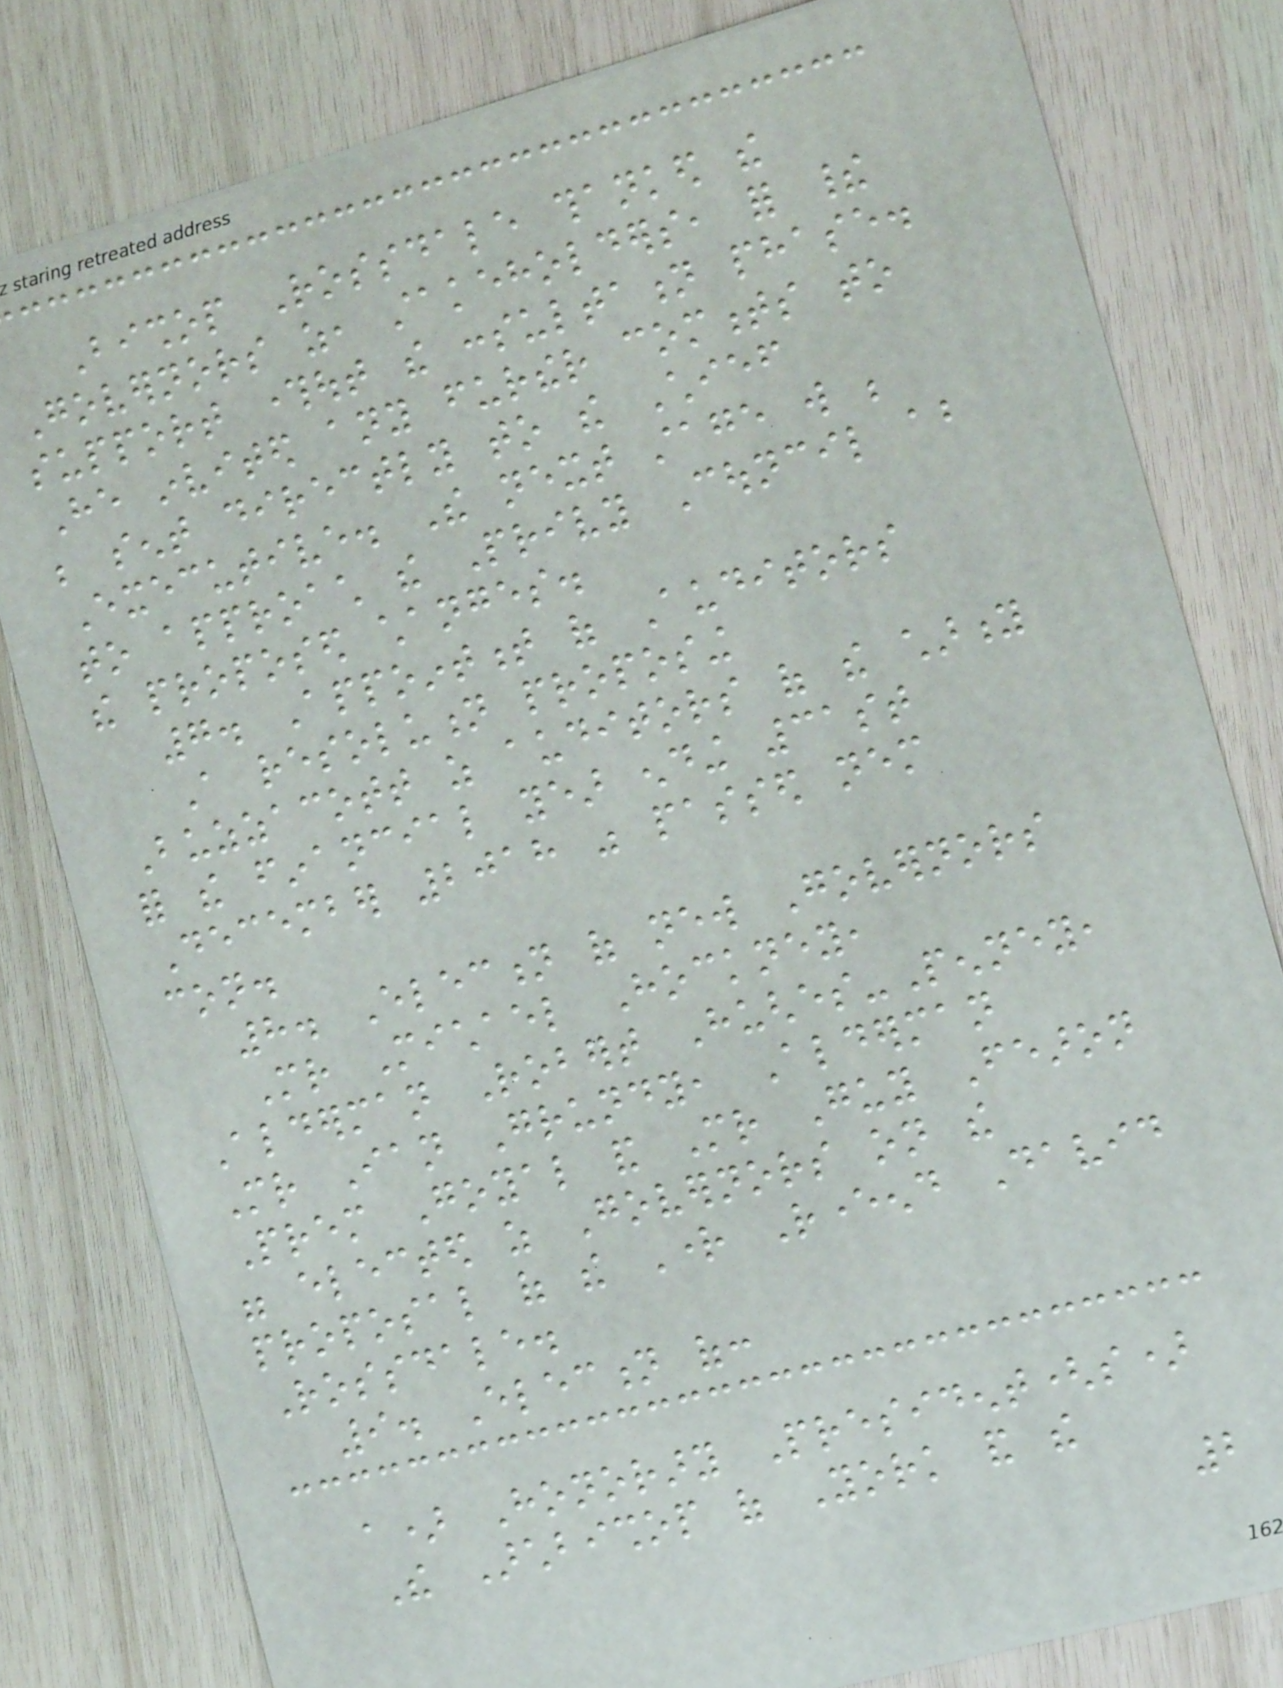Bishop Rossdale thanked the
Governors as, stakeholders, for their
support throughout the consultation phase.
He invited any further comments to
be sent directly to the Chief
Executive. The next stage will be
to approach the Privy Council about
the proposed changes.
7. Appointment of Auditors
A resolution proposing
Buzzacott as auditors of the charity
for the financial year ending 31st
December 2018 was passed nem
con.
8. Election of new Governors
Mr Michael Hockney,
Alderman Robert Hughes-Penney,
Mr Ian Grundy, Alderman
Prem Goyal and Mr Guy Fearon
were elected as Governors on the
proposal of the Right Reverend David
Rossdale.
9. Election of:
a) Honorary President(s)
The Archbishop of York and the
2
